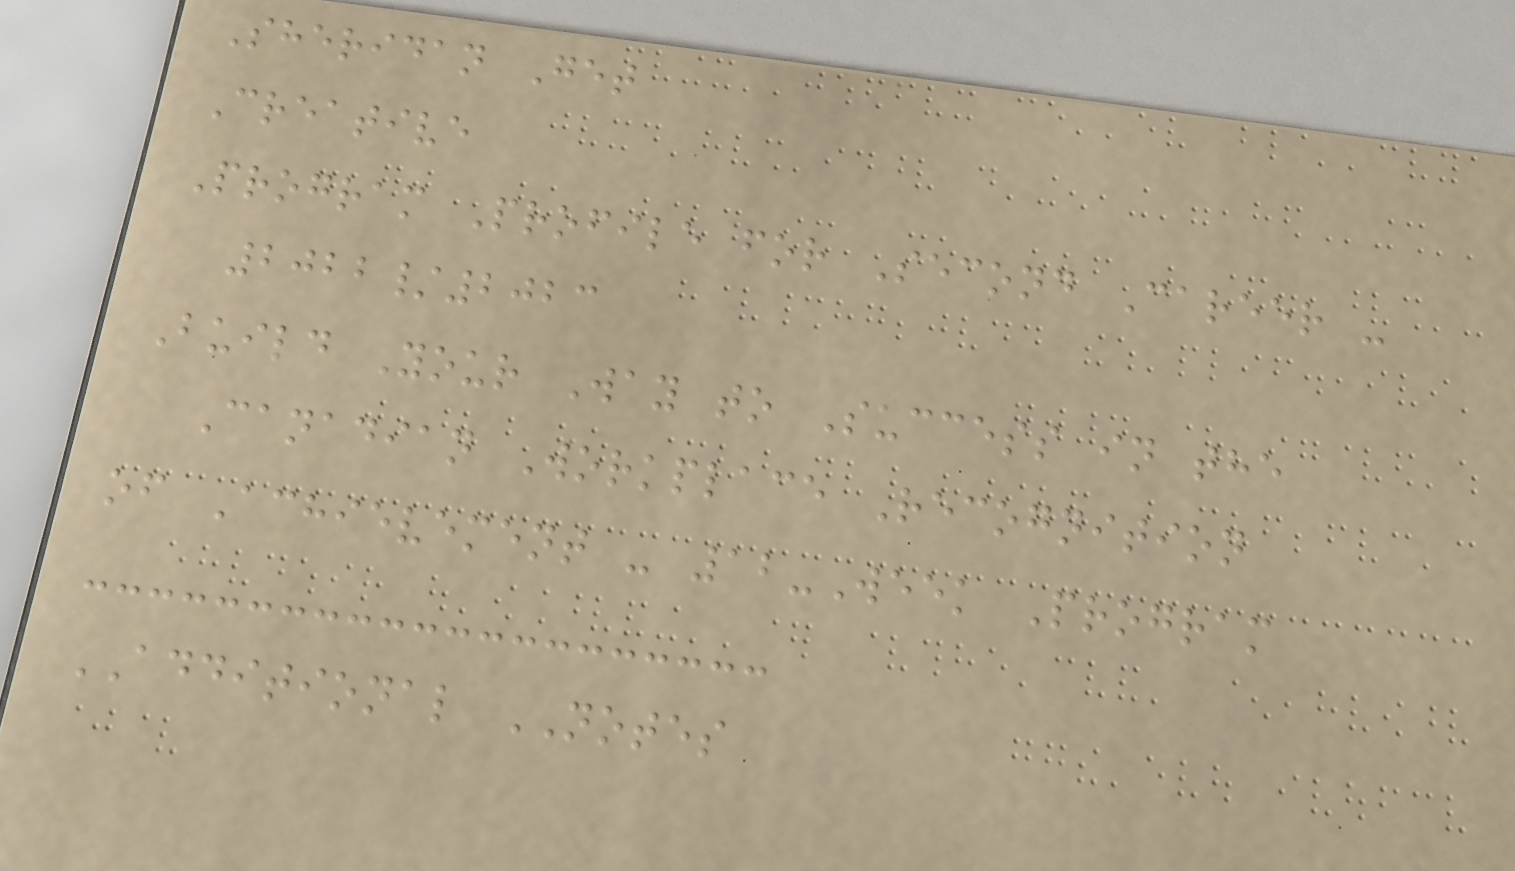Sheridan Get
Creative
Program Profile for Second Career -
2022/2023
Build Your Way to Success in the
Canadian Workplace Recognition
of Achievement - 12-Week Program
ADDITIONAL NOTES
